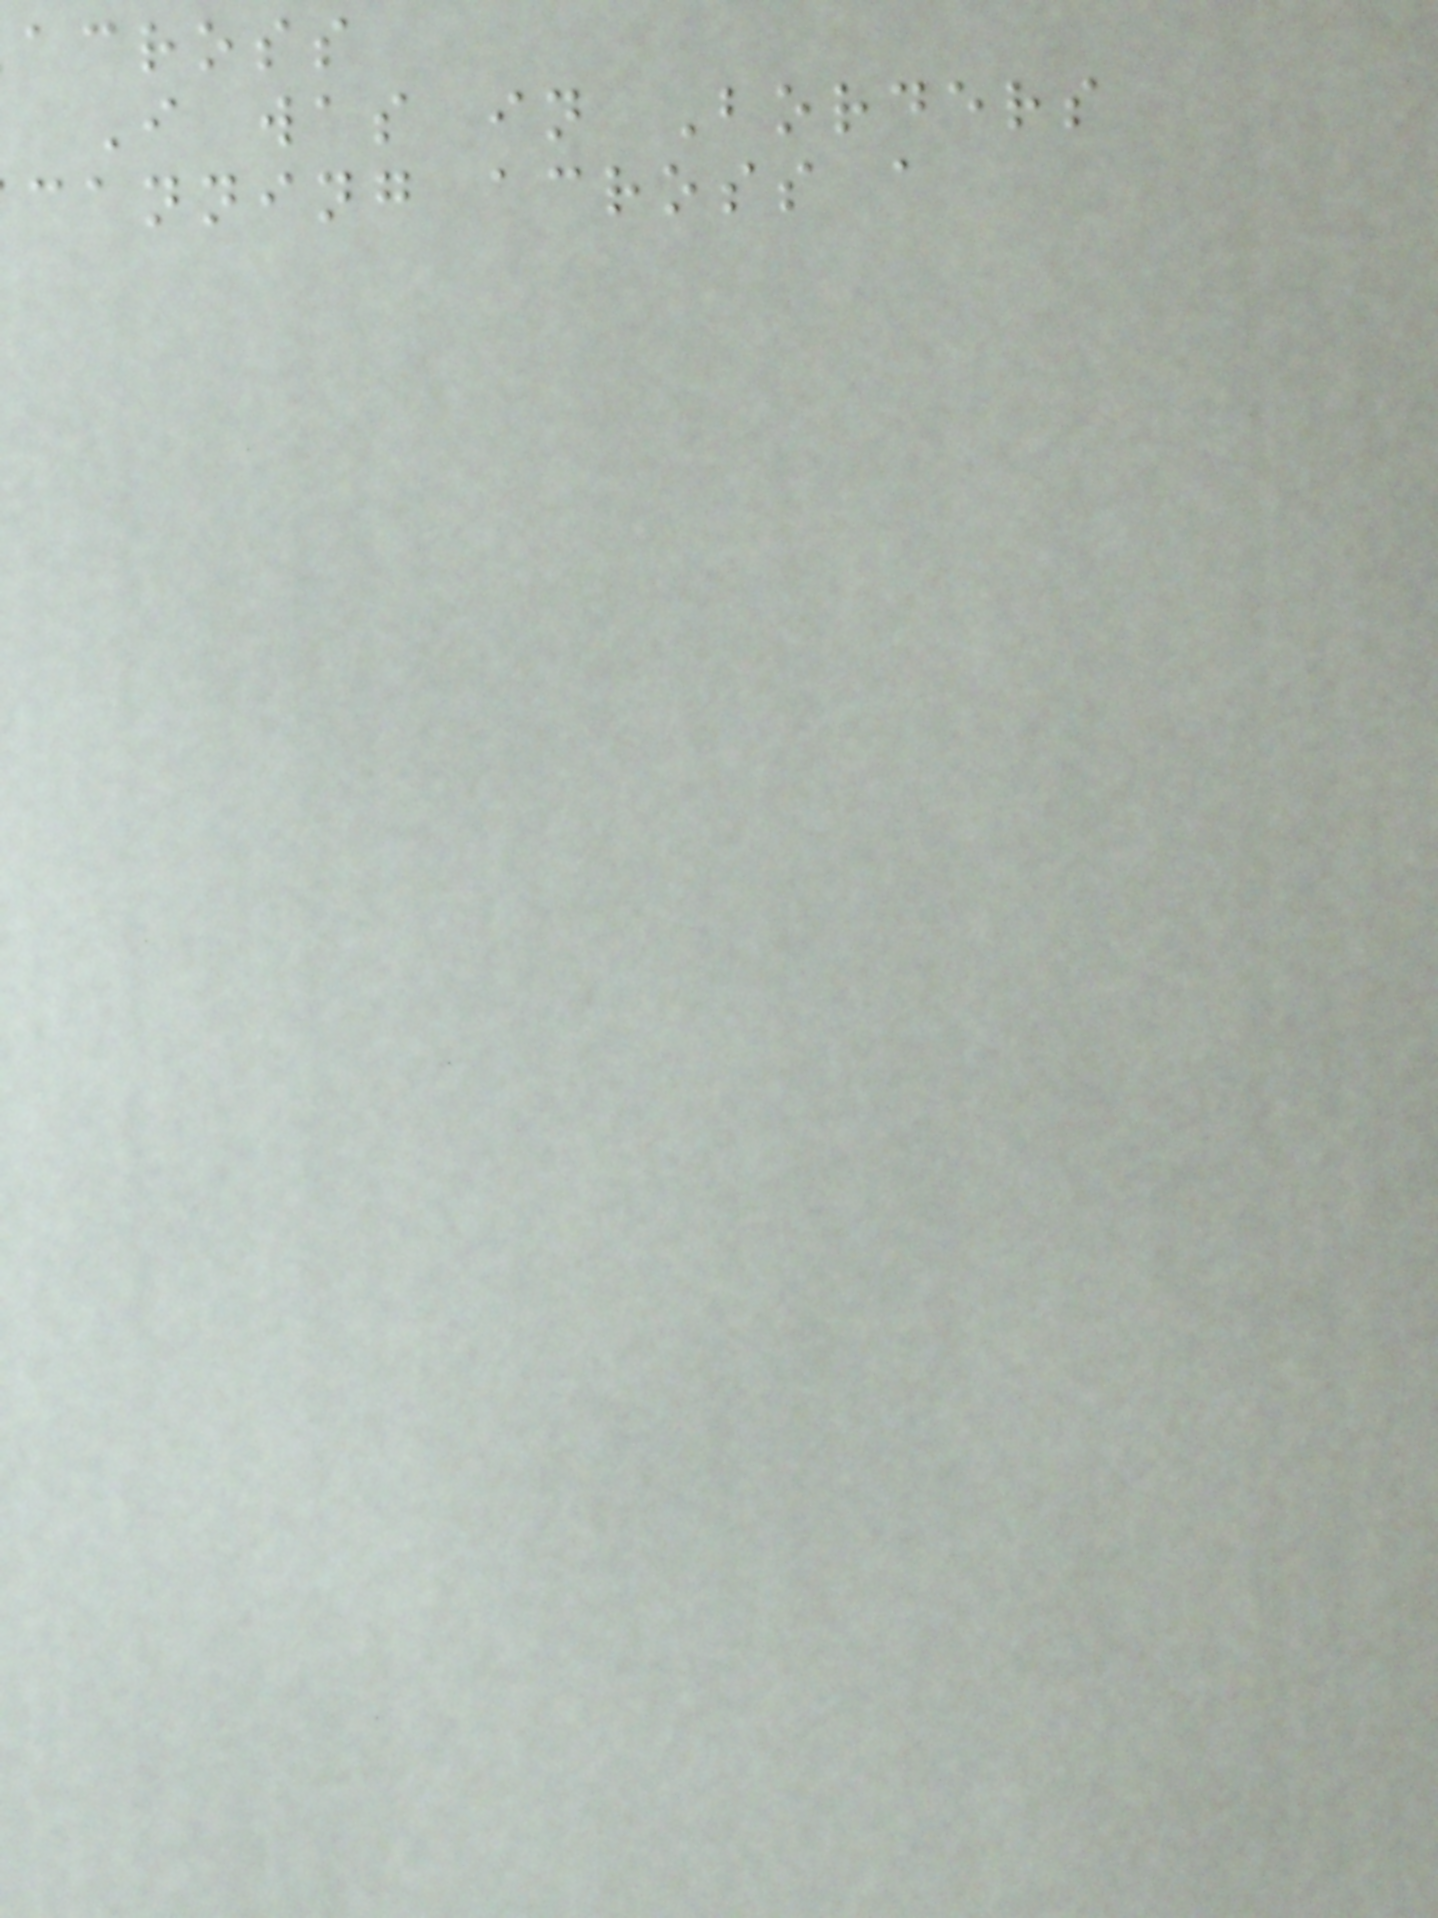across
I was in Borders
canning across a
